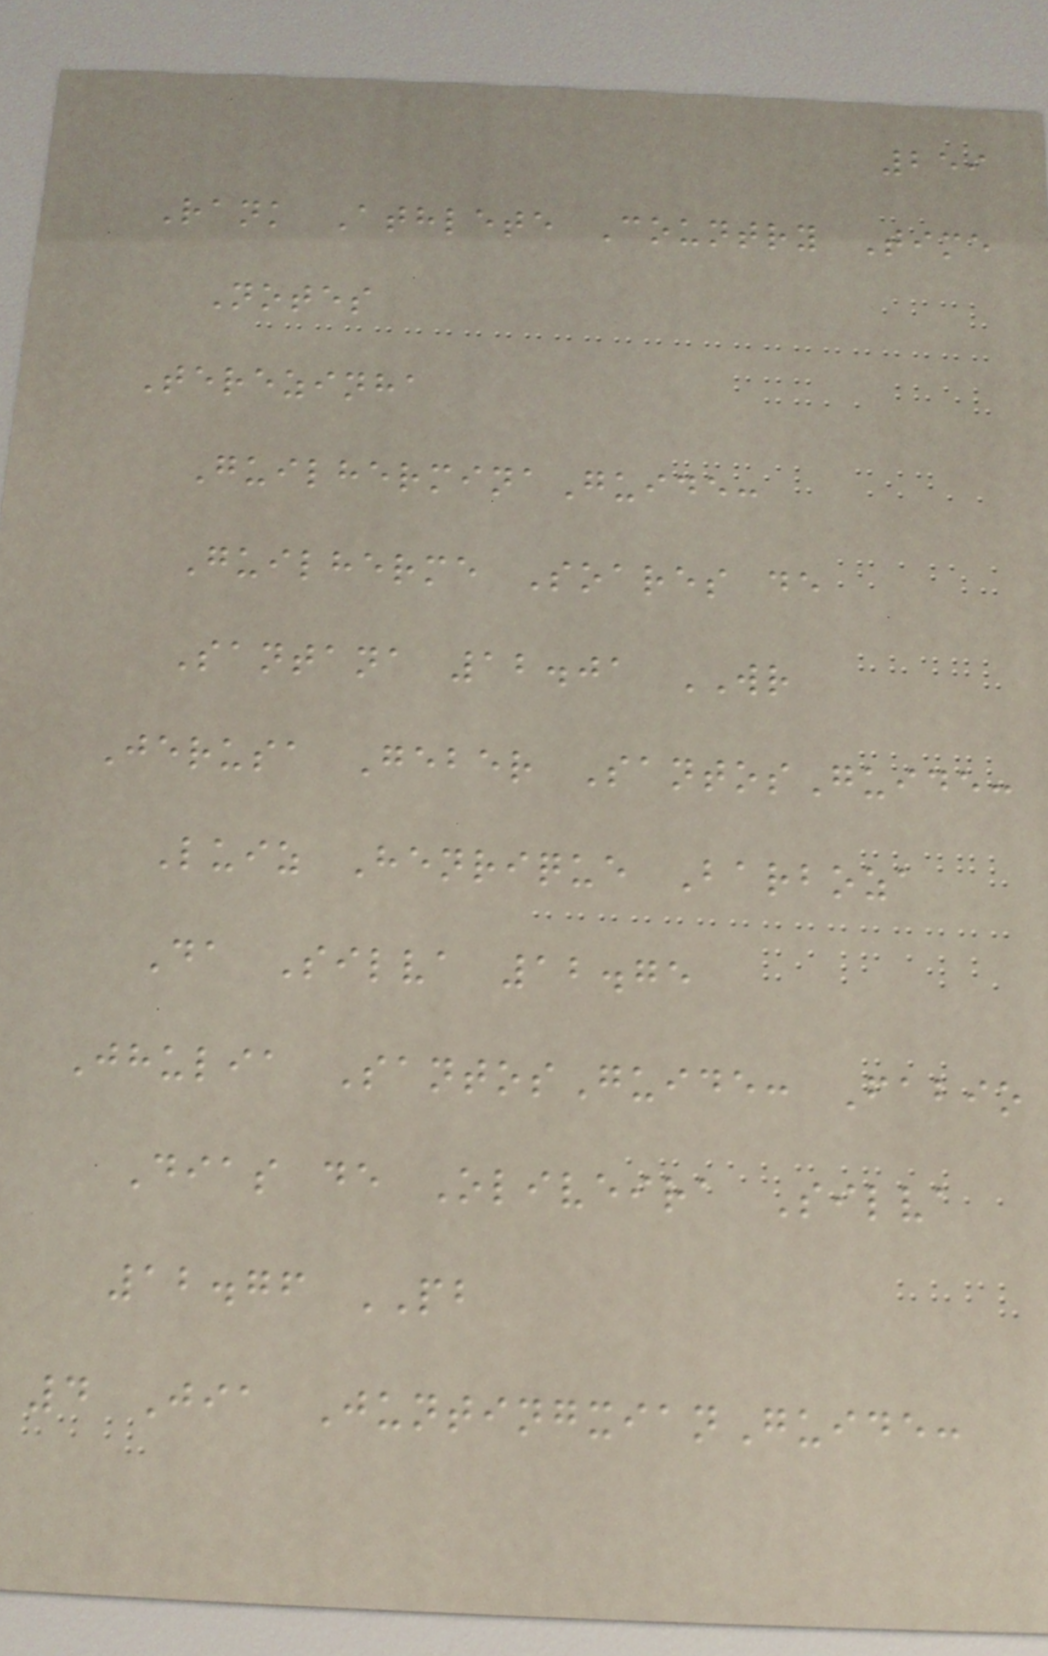259
Rank Athlete Country Time
Notes
Terezinha
GuilherminaGuide:
Guilherme Soares de
Santana 12.01 WR
Jerusa Geber SantosGuide:
Luiz Henrique Barboza
Da Silva 12.75
Jhulia SantosGuide: Fabio
Dias de Oliveira Silva
12.76 PB
4 Jia JuntingxianGuide:
